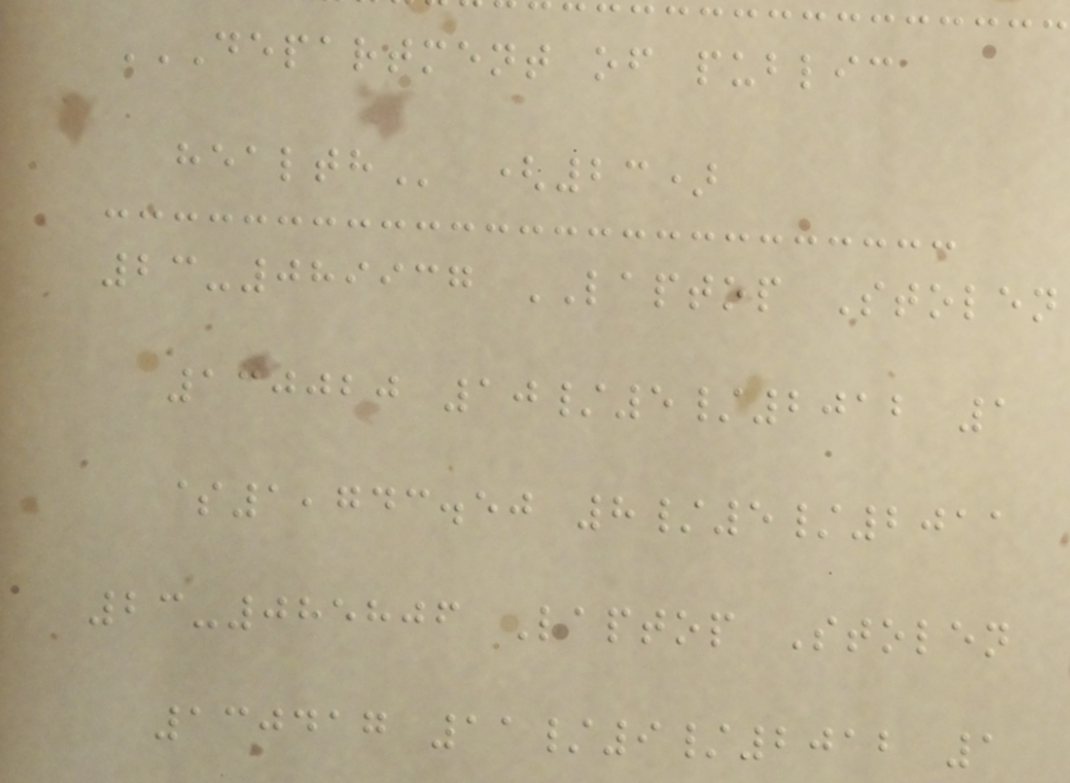DEPARTMENT OF PUBLIC
HEALTH (23)
23-089937 LAPTOP Stolen
130020 10/5/2012 1
$1,743.50 8/5/2011
23-085806 Laptop Stolen
130417 11/9/2012 1
